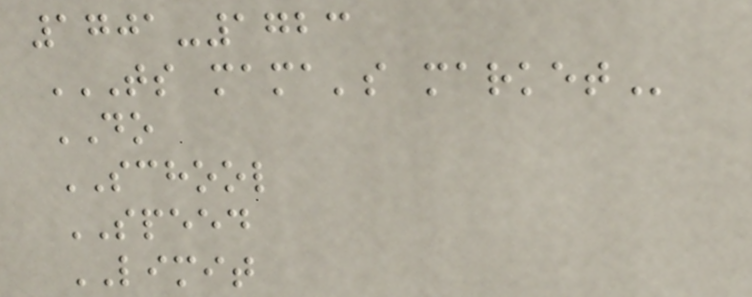1701-1723
TS MAMA'S MARKET
DO
SCHOOL
SPEED
LIMIT
